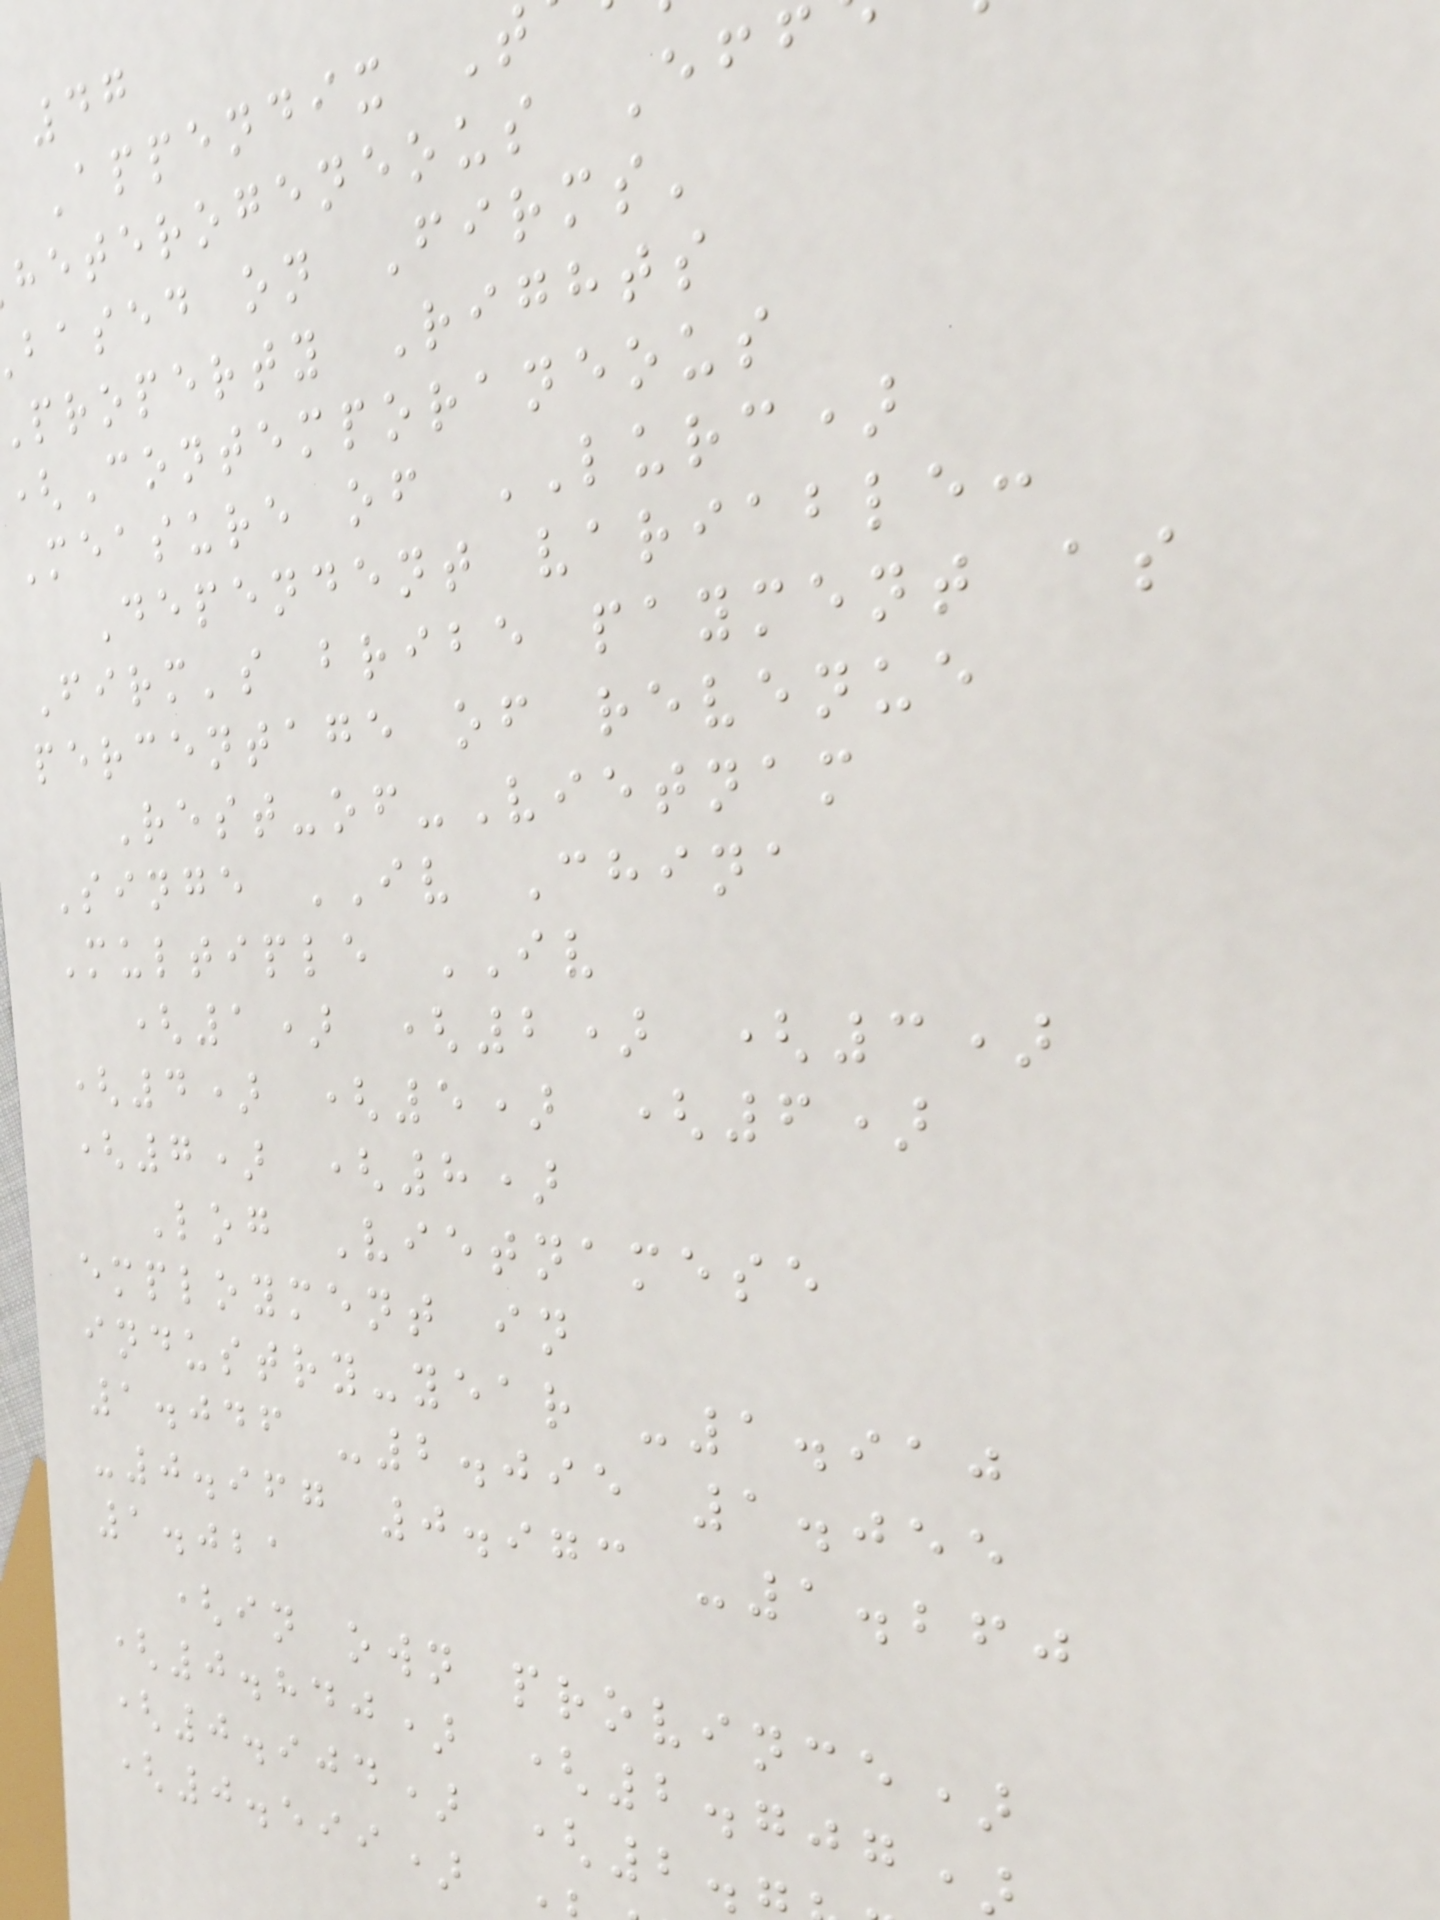47
Appendix T
heterogeneous Eff
based on Firms'
property Rights
(Contemporaneous
Measure of LURC)
Dependent variable:
Firm's bribe payment as
percentage of revenue
Rest-of-Vietnam
Singe IV China
Multiple IV
(1) (2) (3)
(4) (5) (6)
(7) (8)
Log Vietnamese
employment in
industry-year -1.910
1.046 -2.095 1.055
-0.967 0.973 -1.260
1.021
(in own province)
(0.840) (2.707
(0.904) (2.
(0.599)
